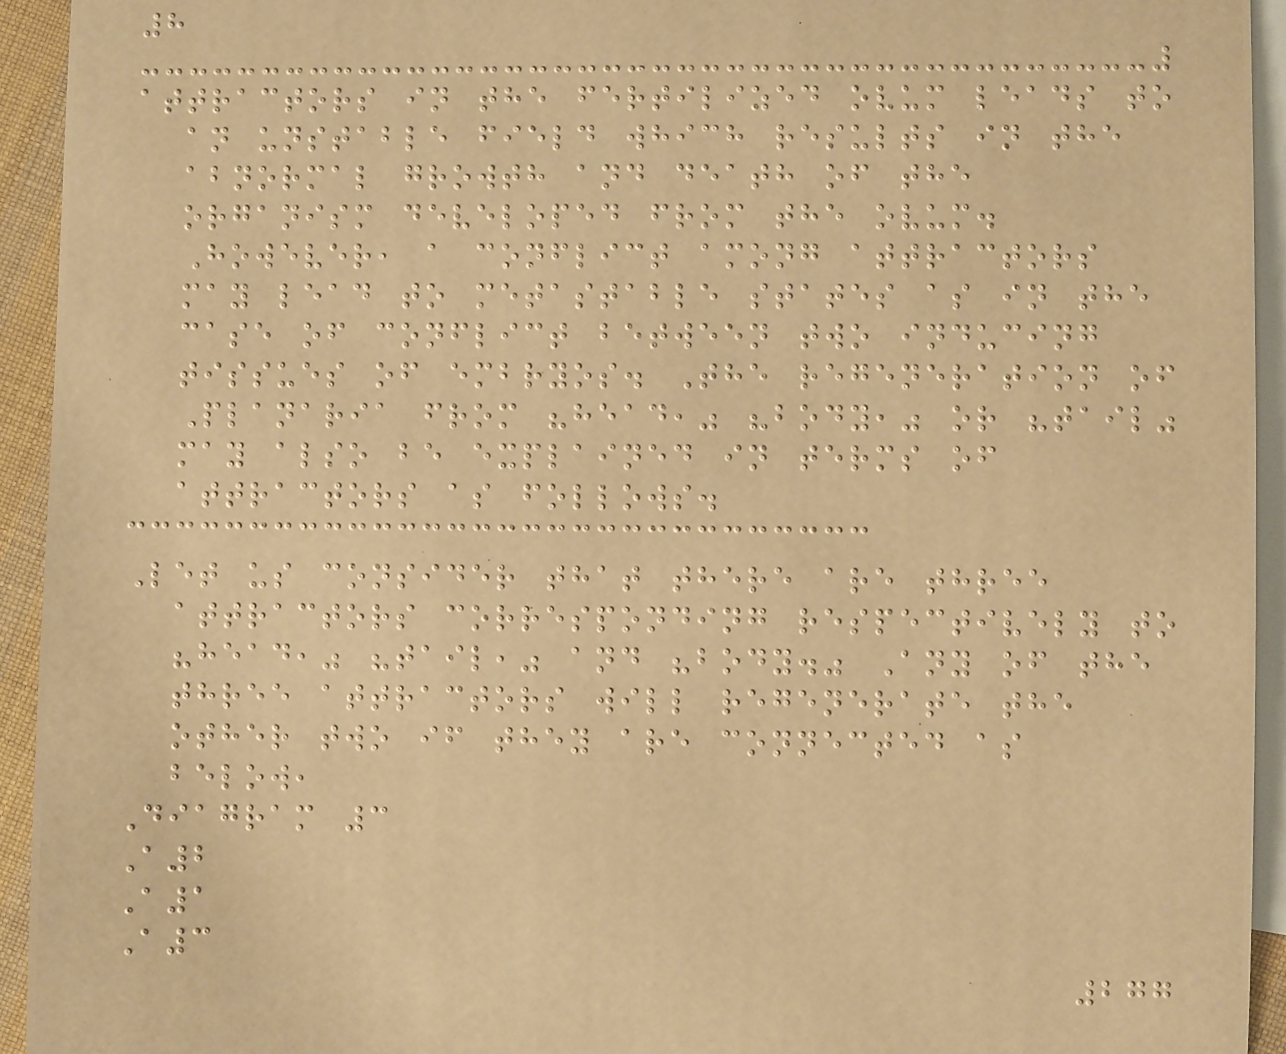8
attractors in the fertilized ovum leads to
an unstable field which results in the
abnormal growth and death of the
organism developed from the ovum.
However, a conflict among attractors
may lead to metastable states as in the
case of conflict between two inducing
tissues of embryos. The regeneration of
Planaria from "head," "body," or "tail"
may also be explained in terms of
attractors as follows.
Let us consider that there are three
attractors corresponding respectively to
"head," "tail," and "body." Any of the
three attractors will regenerate the
other two if they are connected as
below,
Diagram 3
A2
A1
A3
277
